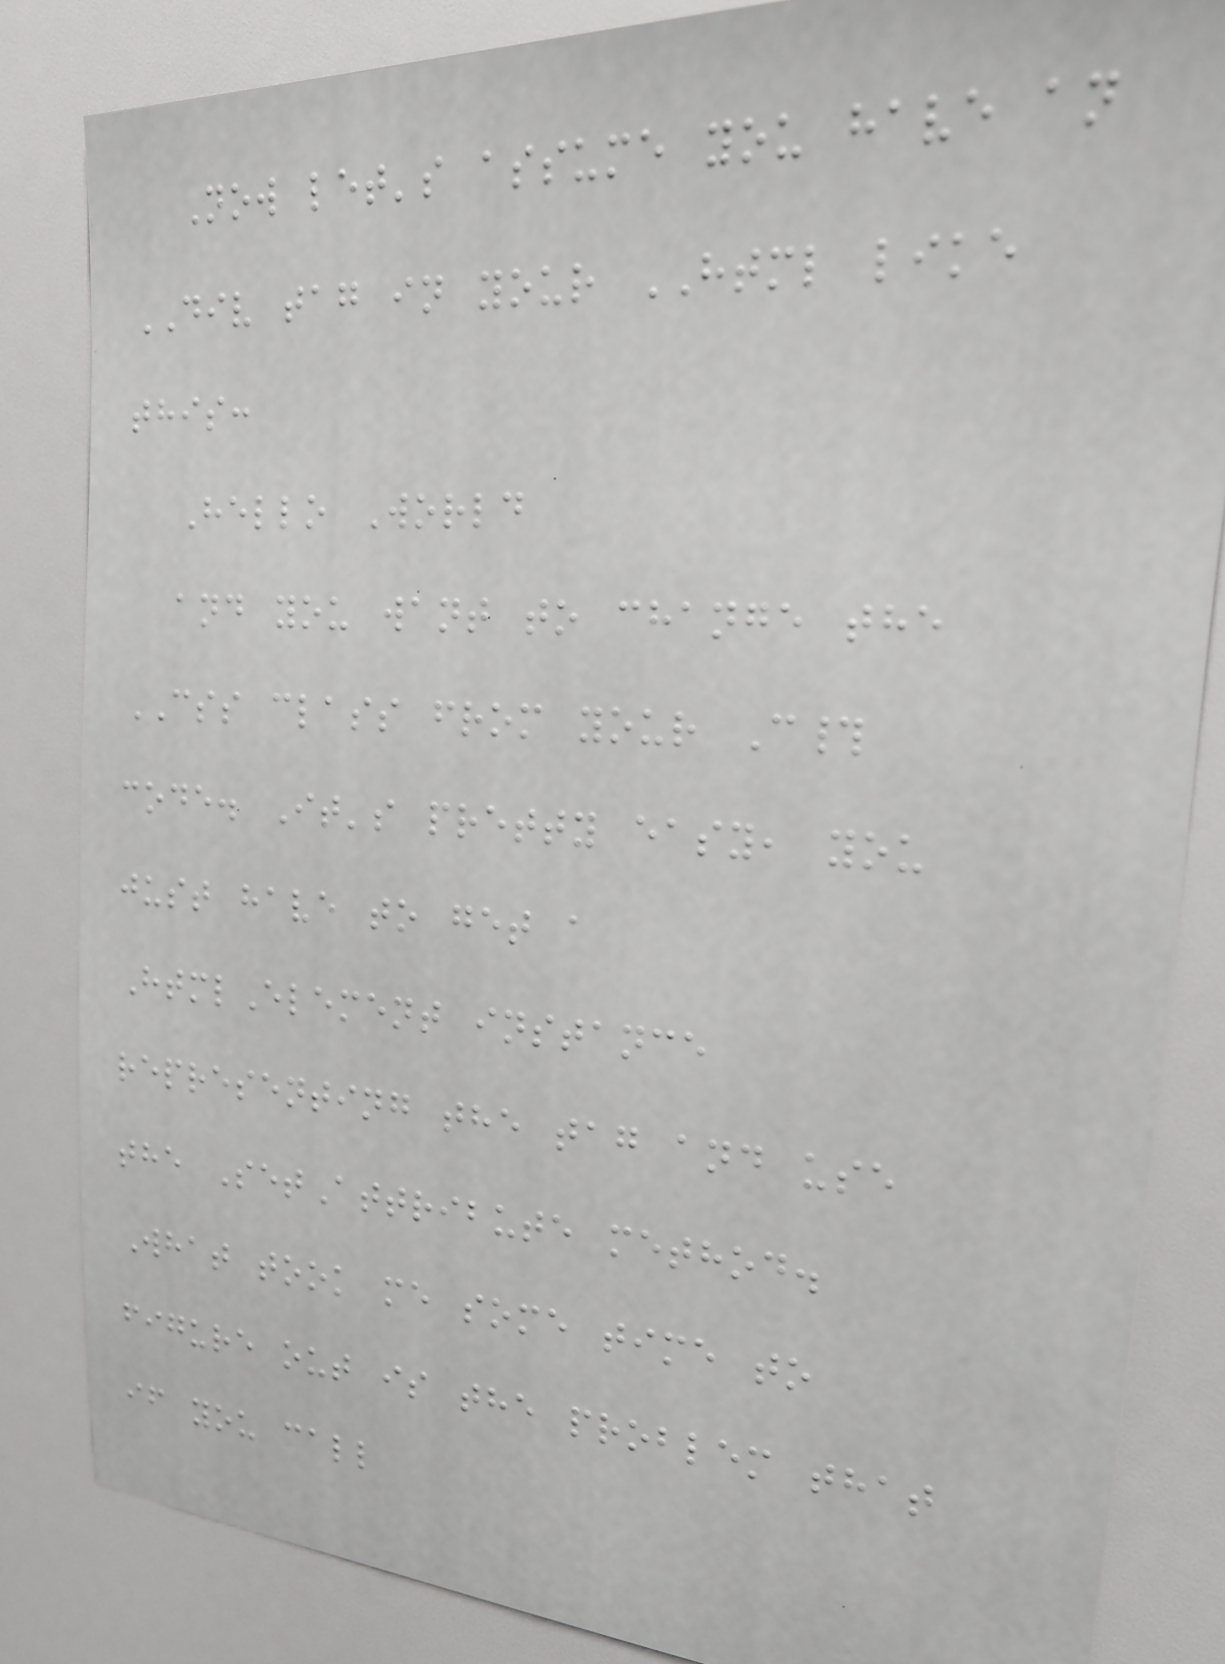Now let's assume you have an
DIV tag in your HTML like
this:
Hello World
and you want to change the
CSS class from your C#
code. It's pretty easy, you
just have to get a
HtmlElement instance
representing the tag and use
the SetAttribute method.
What took me some time to
figure out is the problem that
if you call
